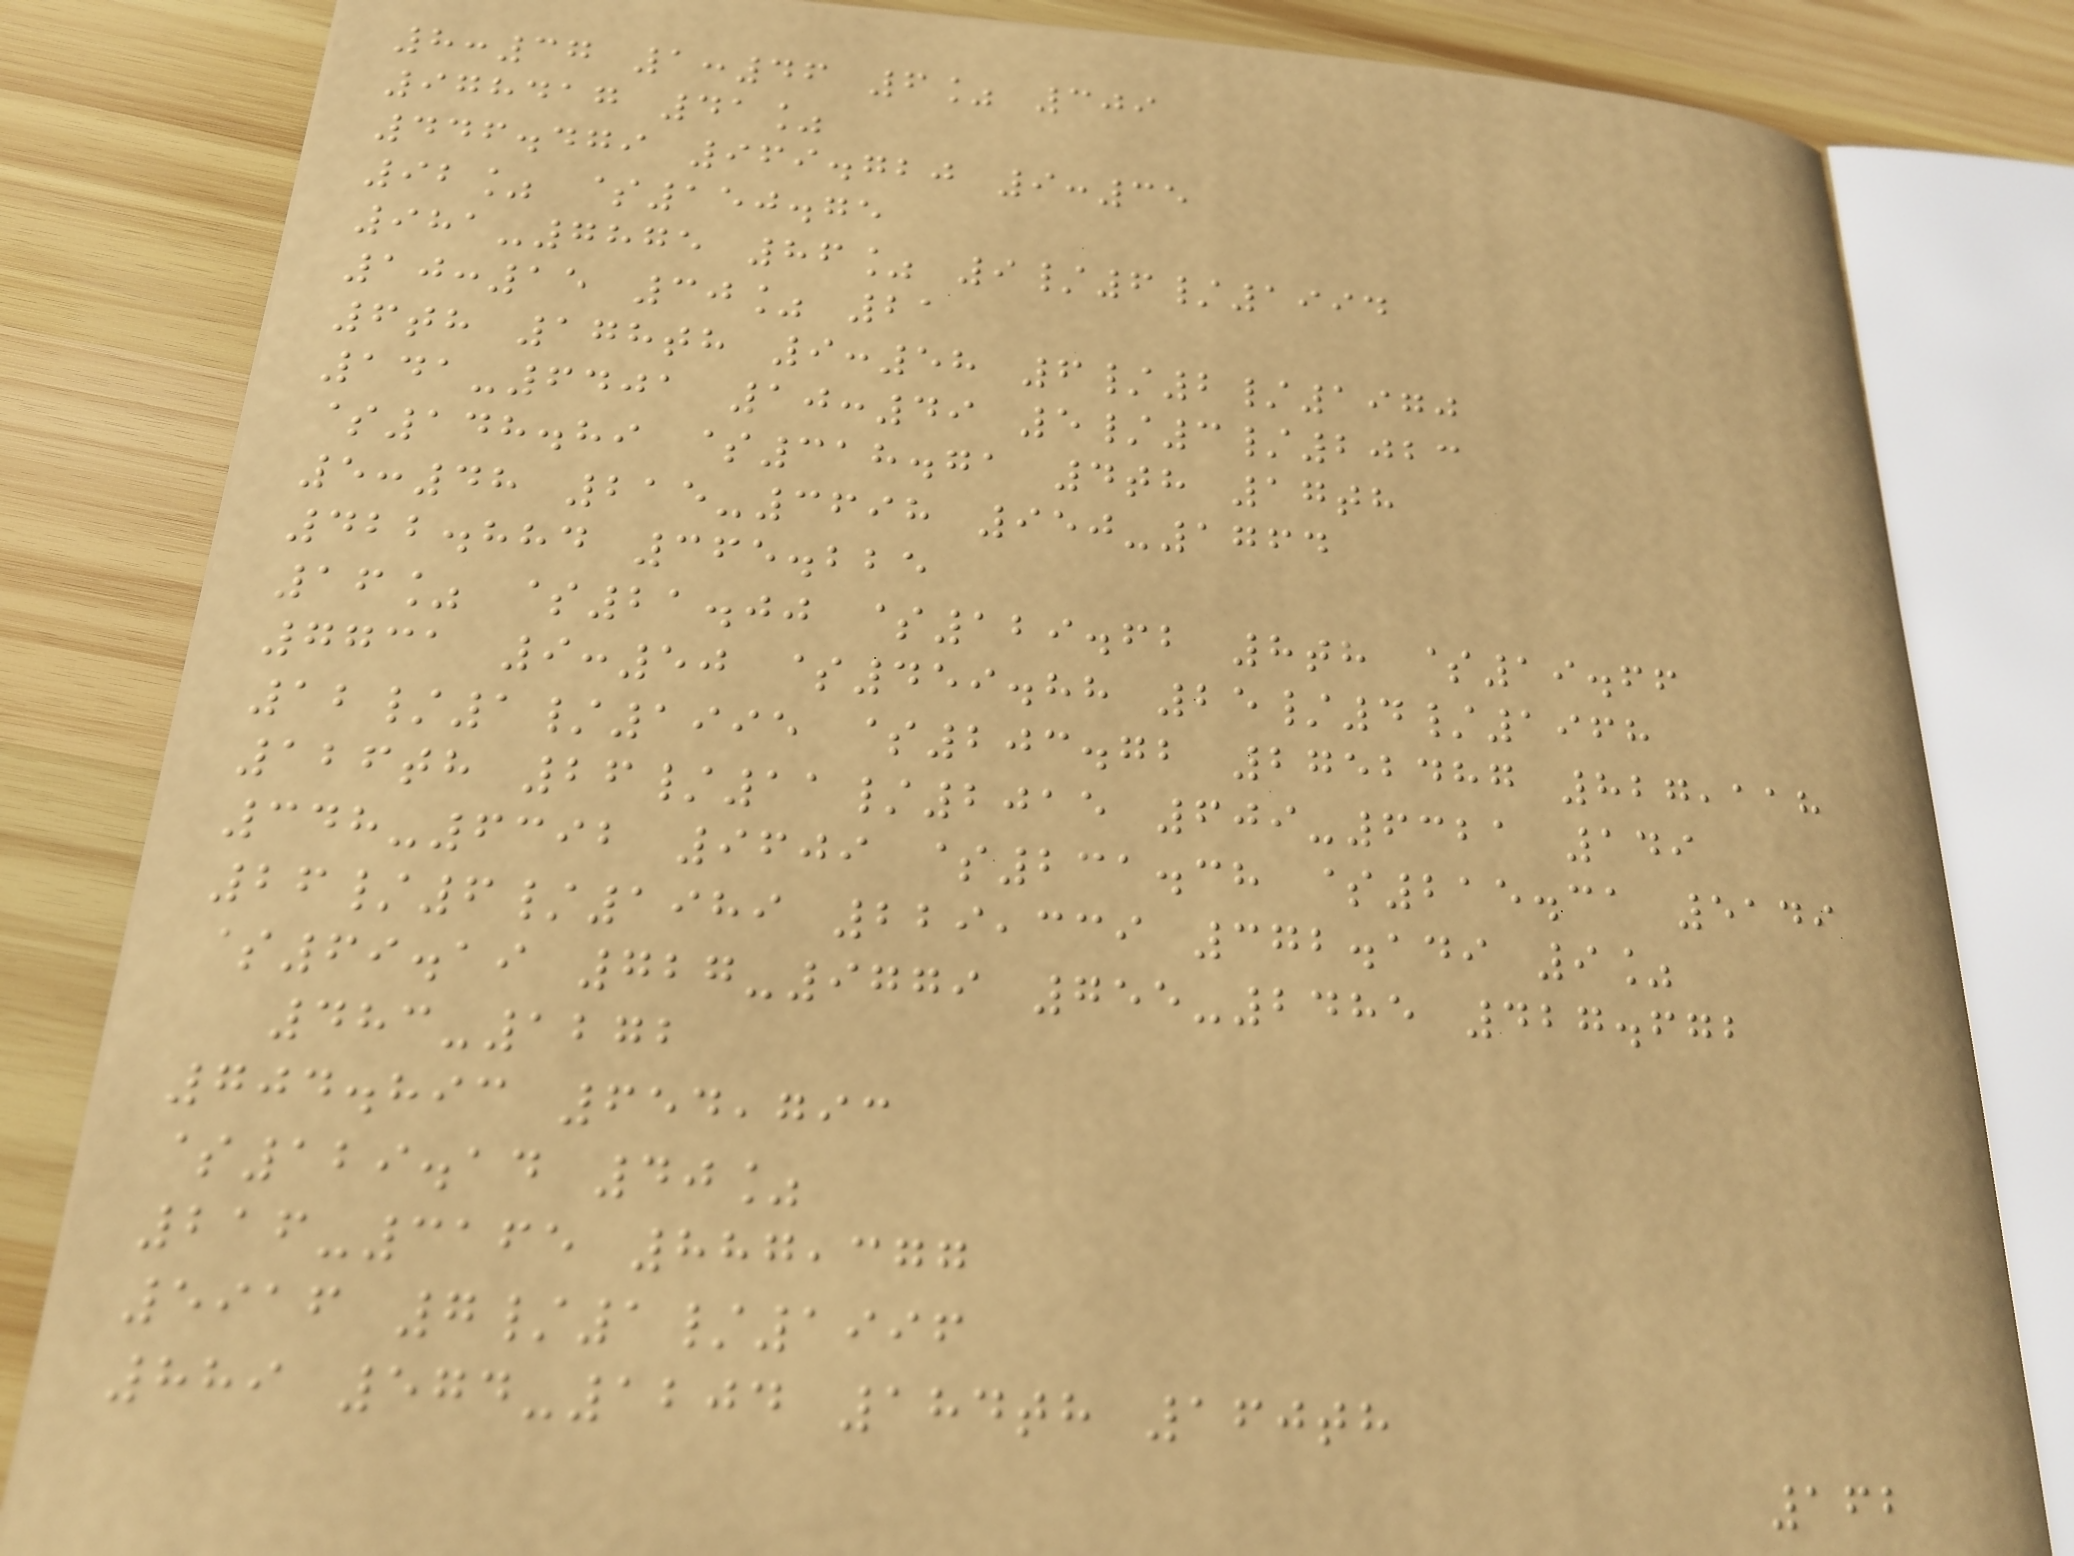8:37 1:46 6% 309
978417 41%
446.479 969.720 9:35
92% $150.75
981-7875 86% 9/6/1994
10:15 30% 21
6th 178th 9:58 6/2/1970
141-6401 10:49 5/3/2023
$148.89 $318.71 4th 17th
5:48 215-3698 950-1764
422.884 365.225
16% $21.00 $129.62 8th $19.66
7731 9:50 $459.88 25/4/1968
12/1/1995 $203.72 2752487 827,118
126th 26/11/2015 609-6321 149
348-6392 9609 $231.38 $215.31 5149
26/6/1989 229,339 372.149 9%
$69.19 727-9779 755-2485 427.672
483-1272
704.893 654,793
$129.14 40%
216-3165 887,377
5916 7/1/1996
889 574-1204 184th 160th
162
